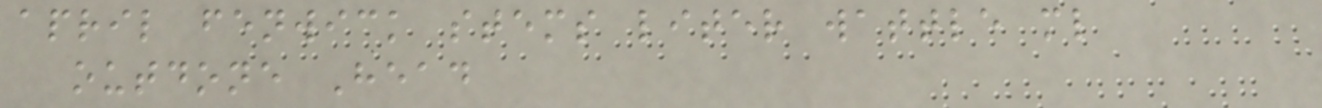april fenwick stems liter wattle ml
outdone Head
